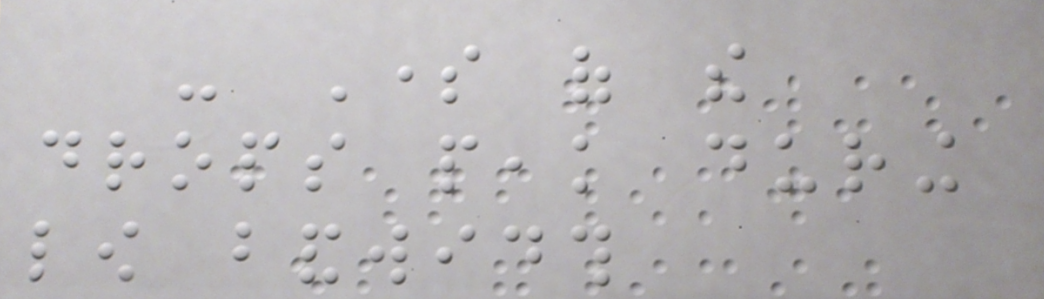- Some of the
drops peak during
low bandwidth
